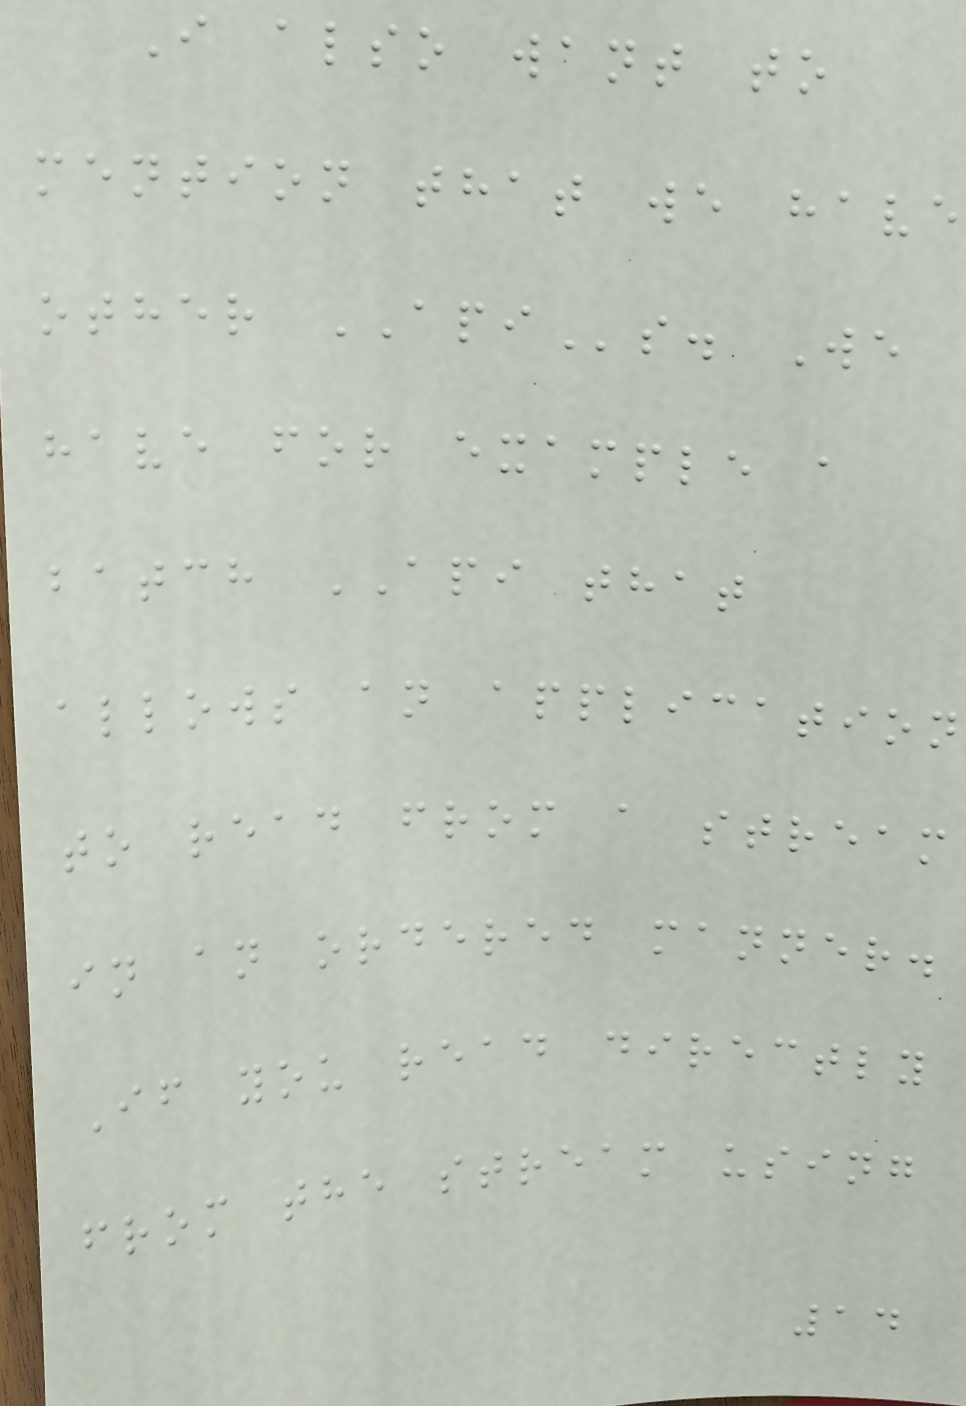I also want to
mention that we have
other APIs. We
have for example a
batch API that
allows an application
to read from a stream
in an ordered manner.
If you read directly
from the stream using
14
